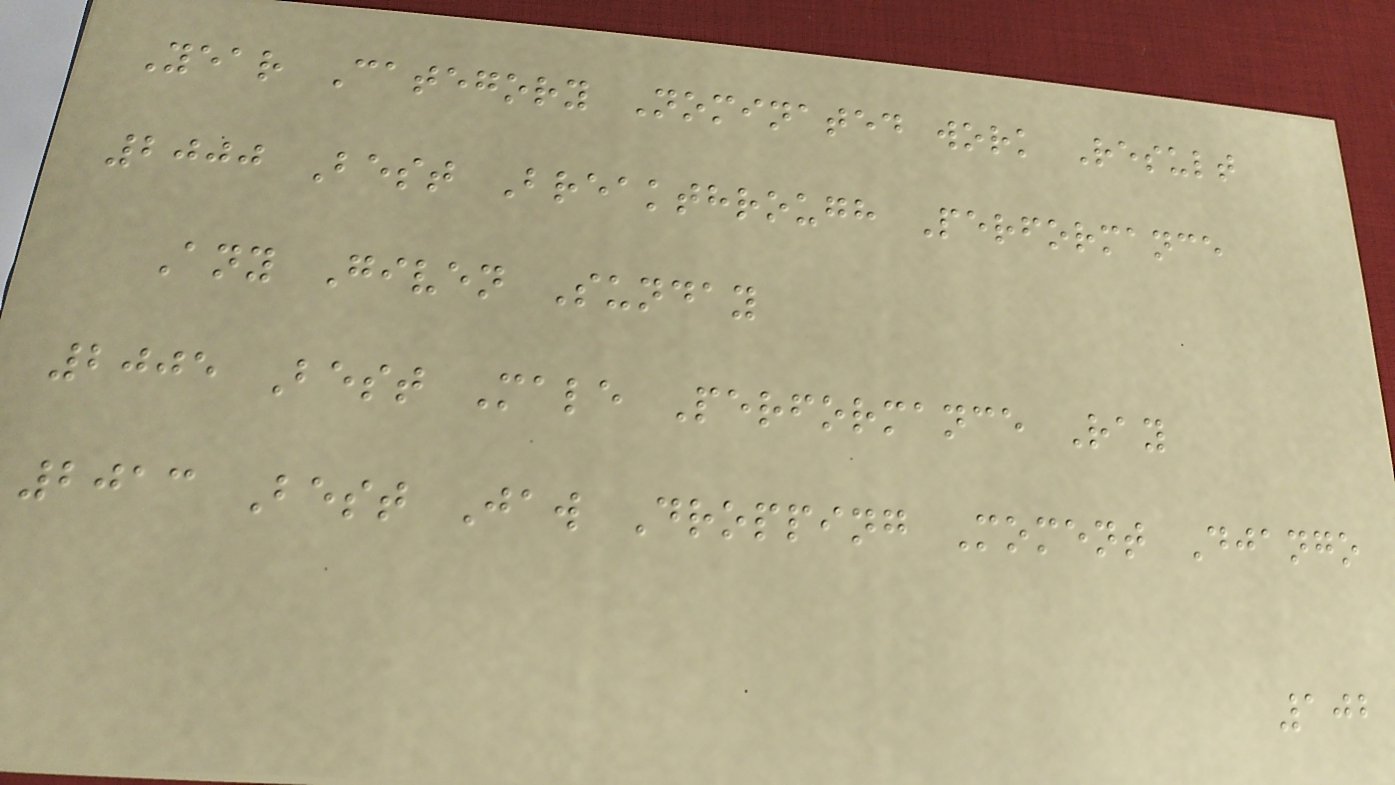Year Category Nominated work Result
2000 Best Breakthrough Performance
Any Given Sunday
2005 Best Male Performance Ray
2013 Best Jaw Dropping Moment Django
102
